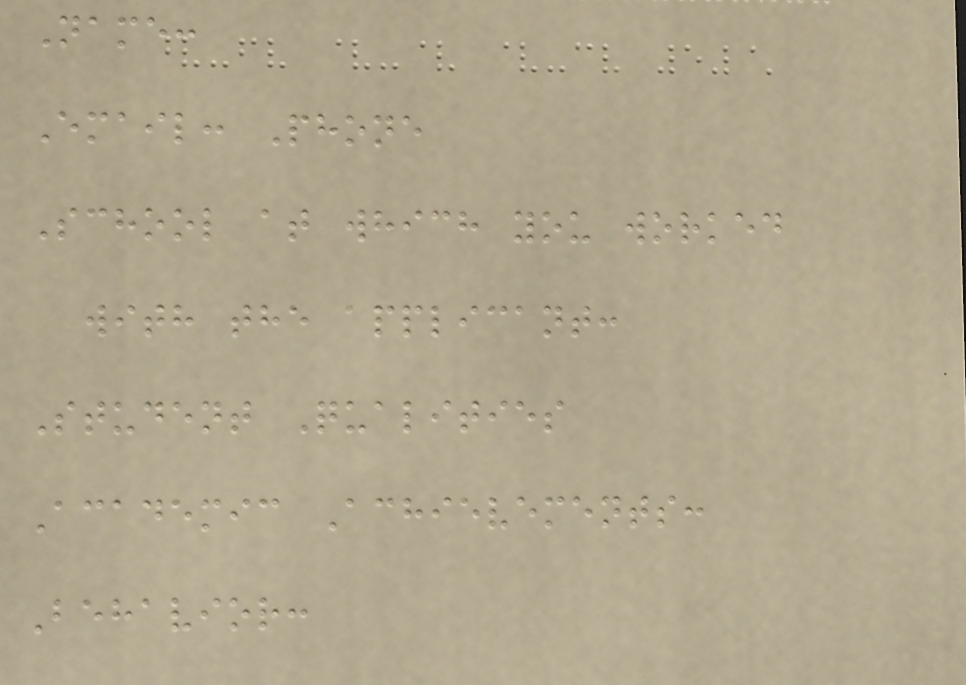Name:
Email: Phone
School at which you worked
with the applicant:
Student Qualities
Academic Achievements:
Behavior:
